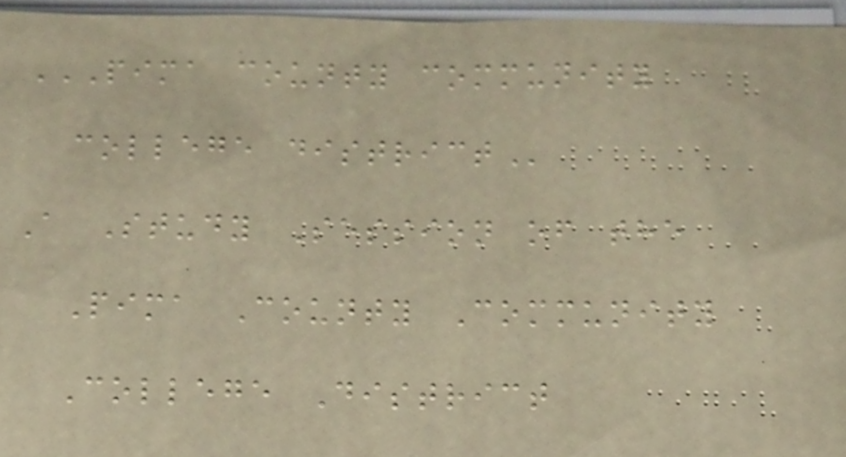PIMA COUNTY COMMUNITY
COLLEGE DISTRICT
A Study Session of the
Pima County Community
College District
